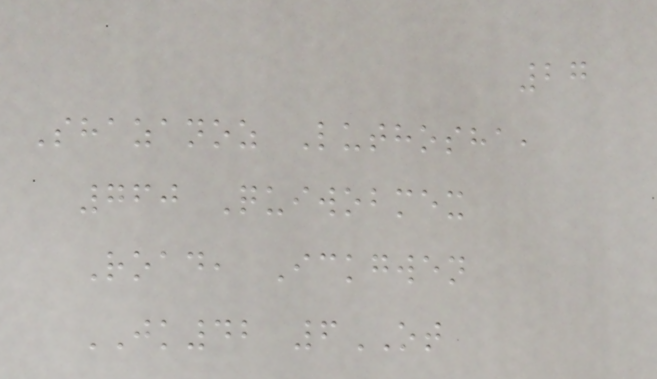27
Shazanoz Luthosha,
760 Quiwobmex
Road, Ickgwen
JK42 6OT
